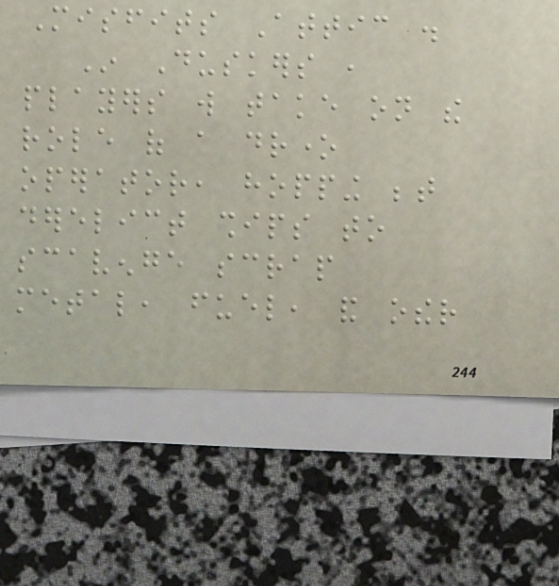Misfits Attic .
In Duskers ,
players will take on the
role of a drone
operator, hopping between
derelict ships to
scavenge scrap
metal, fuel, and other
